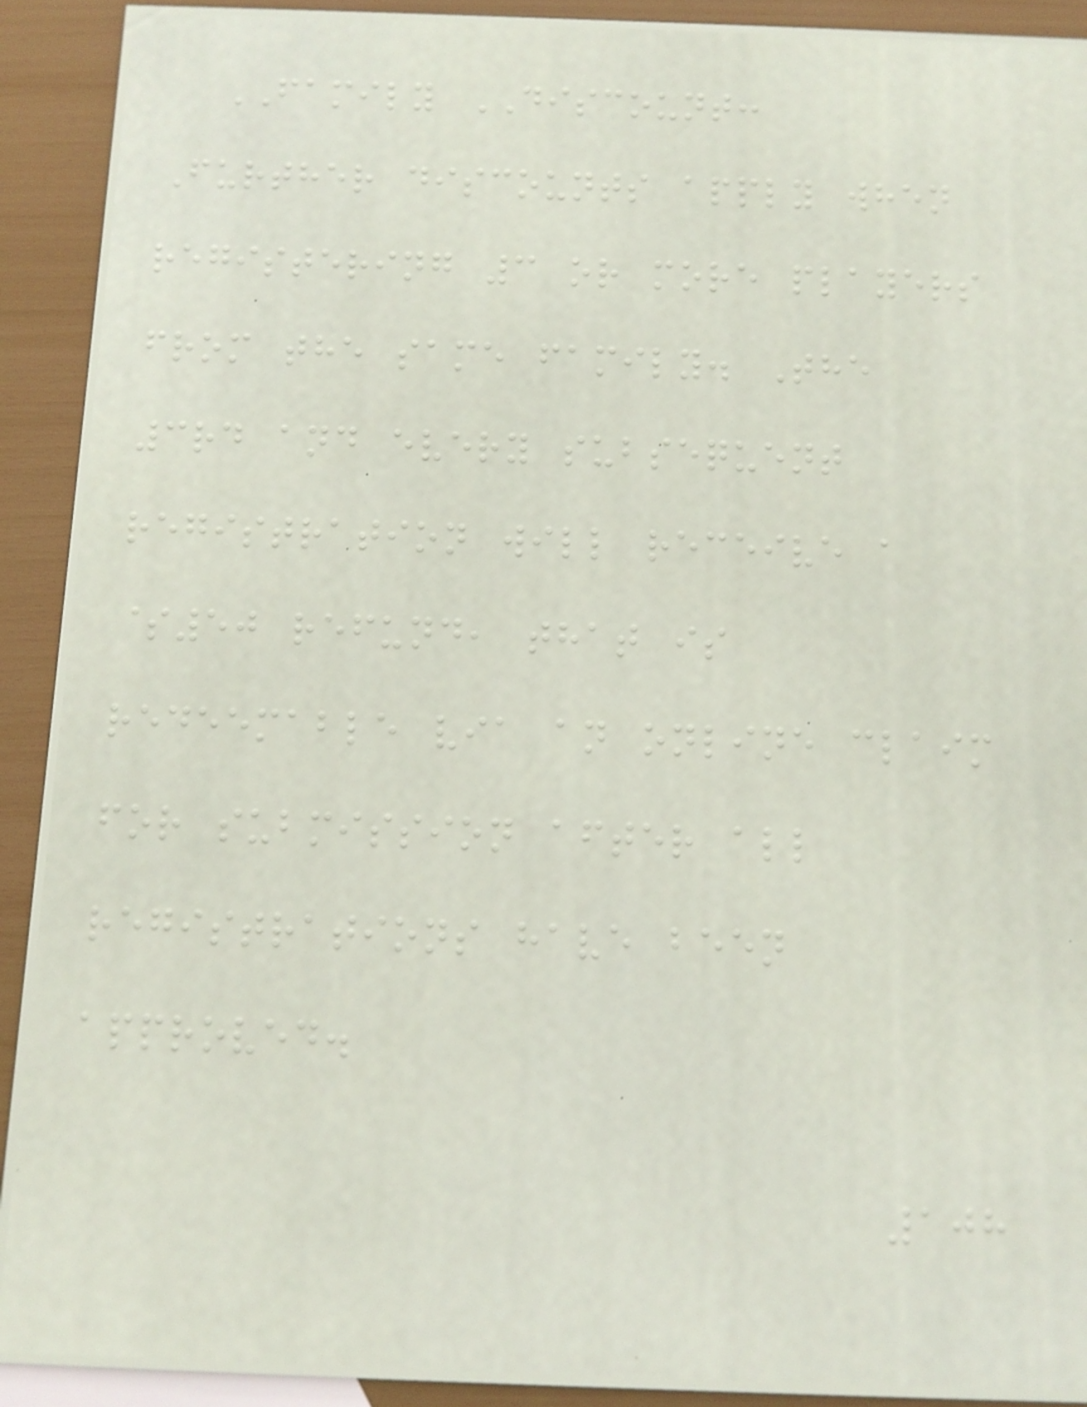FAMILY DISCOUNT:
Further discounts apply when
registering 3 or more players
from the same family. The
3rd and every subsequent
registration will receive a
$50 refund, that is
redeemable via an online claim
for submission after all
registrations have been
approved.
108
